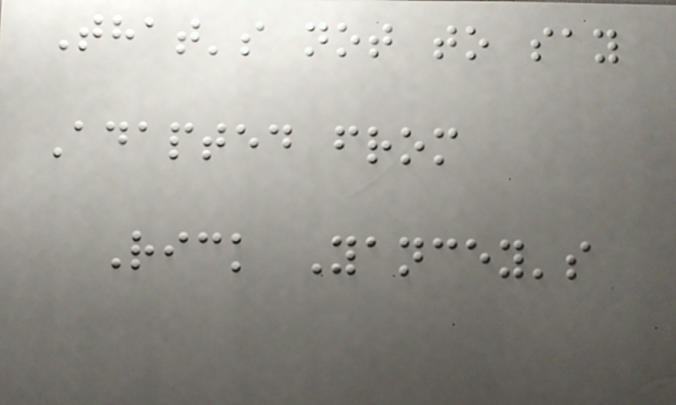That's not to say
Adapted from
Rick Yancey's
